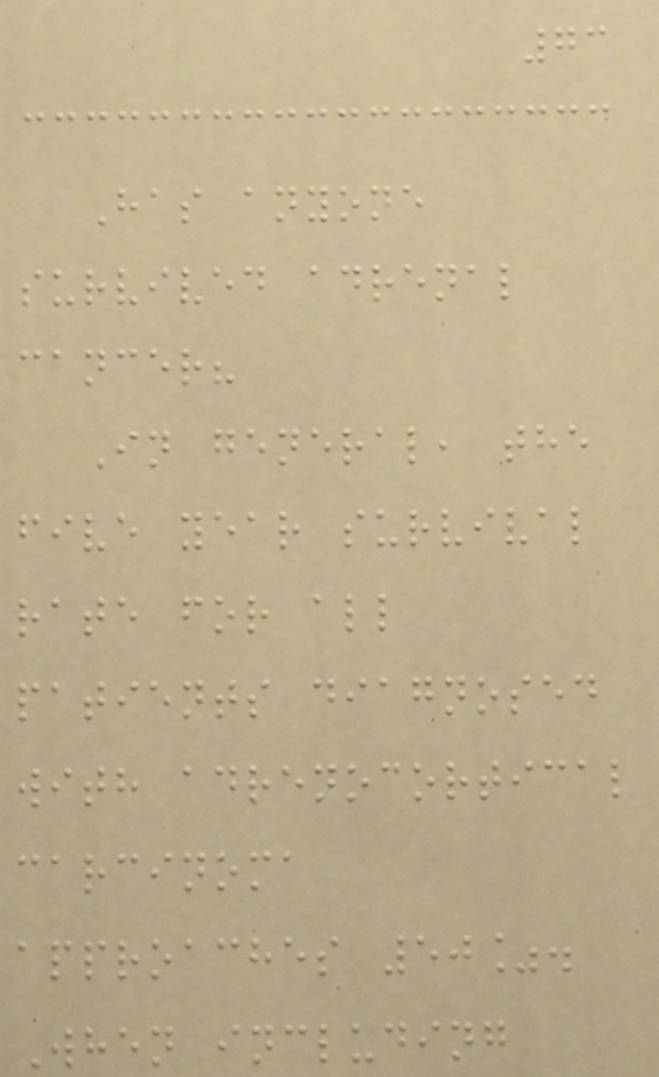73
Has anyone
survived adrenal
cancer?
In general, the
five year survival
rate for all
patients diagnosed
with adrenocortical
carcinoma
approaches 50%.
When including
